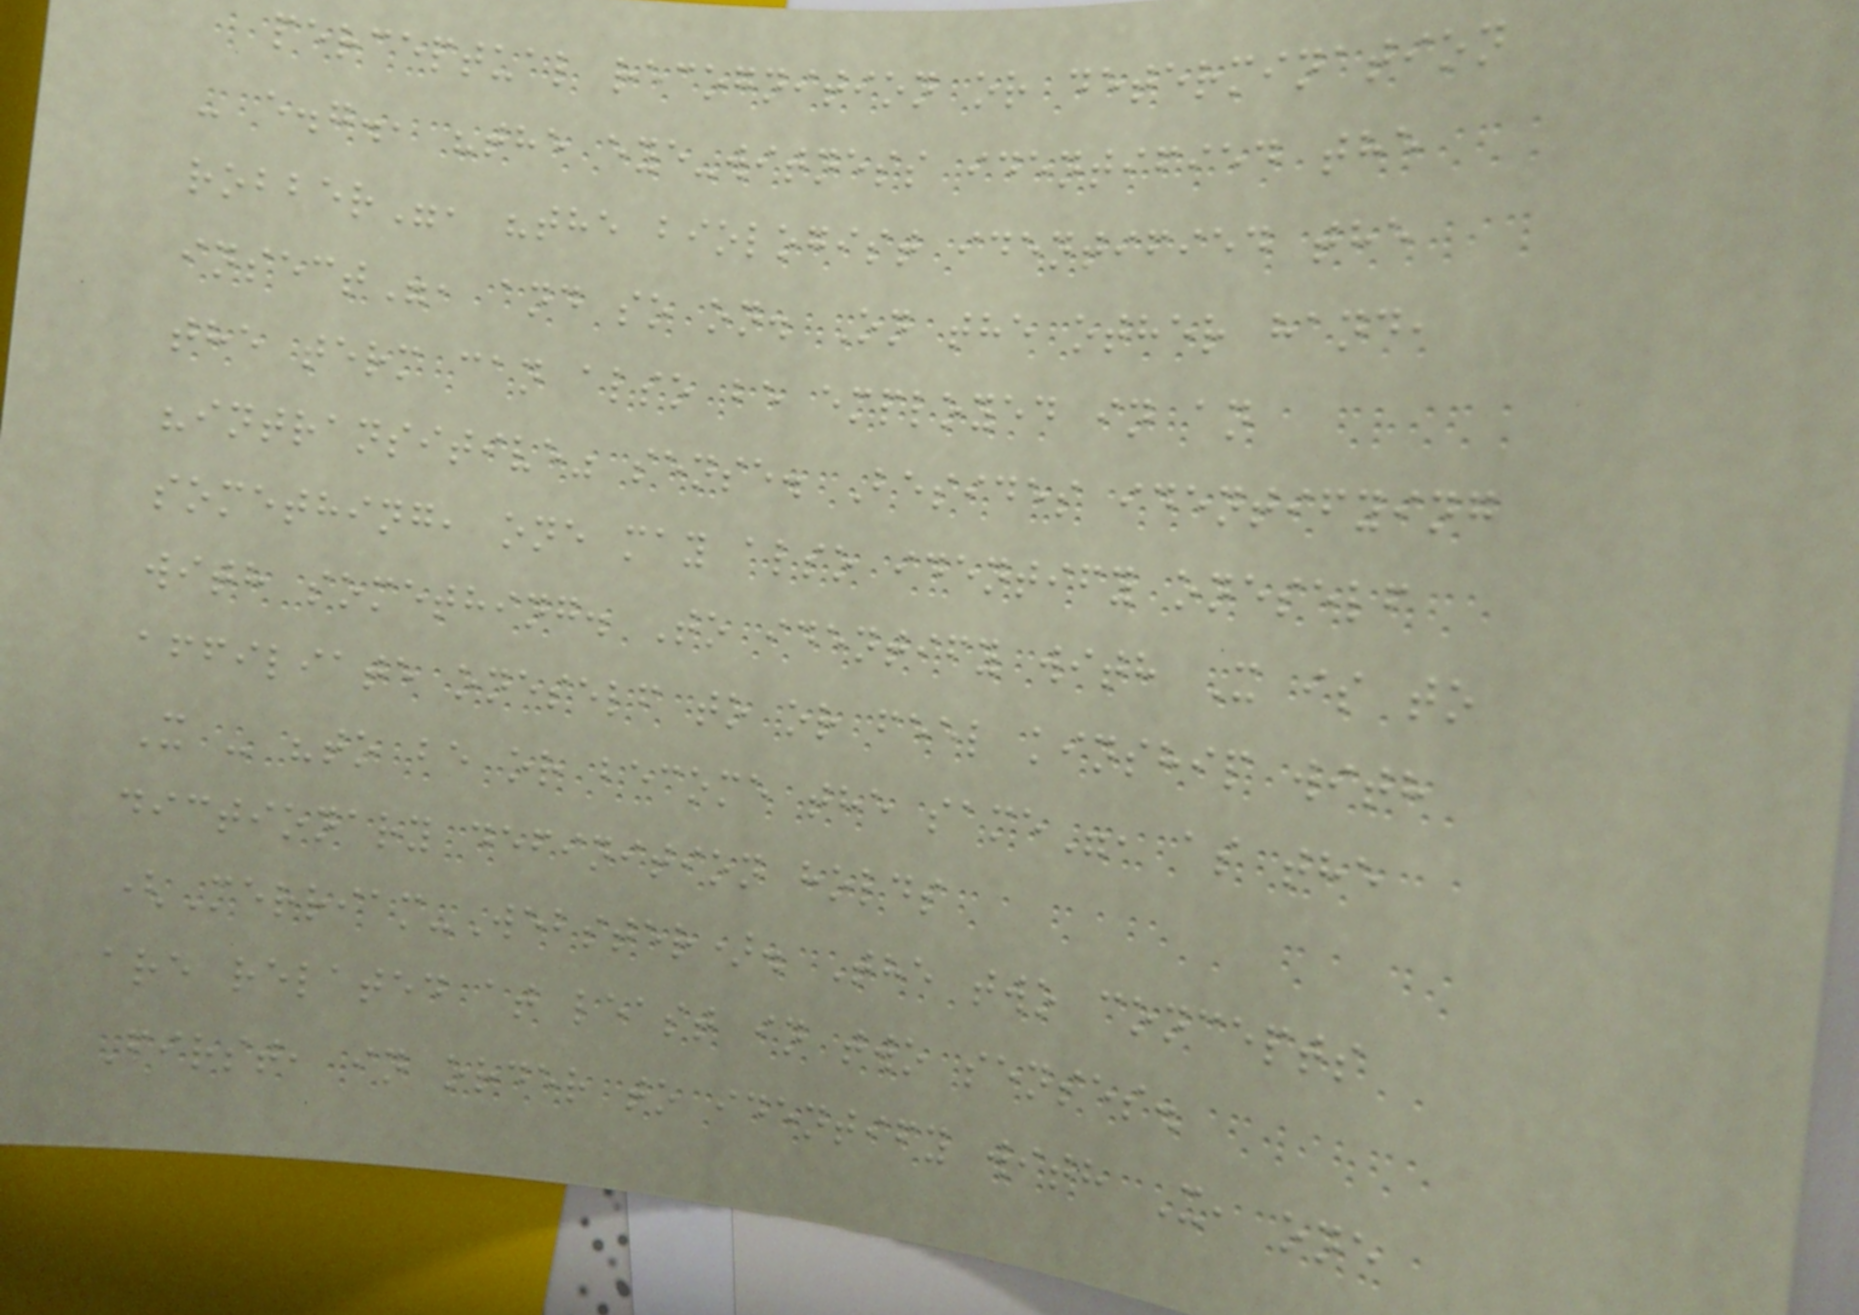perceptual recognition or determination
- e.g., "the eye-witness identified the
robber", "the biologist identified the
insect", and so on. On the other hand,
the term can also be employed in an
"intransitive" sense. Besides identifying
something, one may also identify oneself
with something. To identify with X is to
affiliate oneself to or feel kinship with
X - "to be or become the same", as the
dictionary definition holds
(Merriam-Webster). The two concepts
are related at least in two senses.
First, in order to identify with X, one
